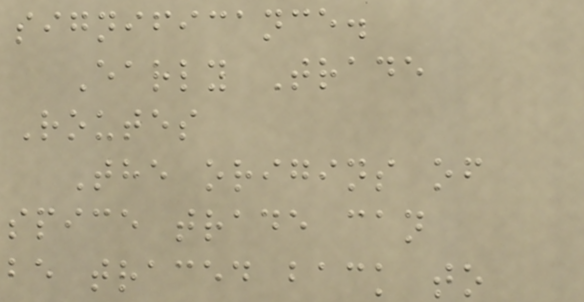significance.
Early Trade
Routes
The origins of
spice trade can
be traced back to
